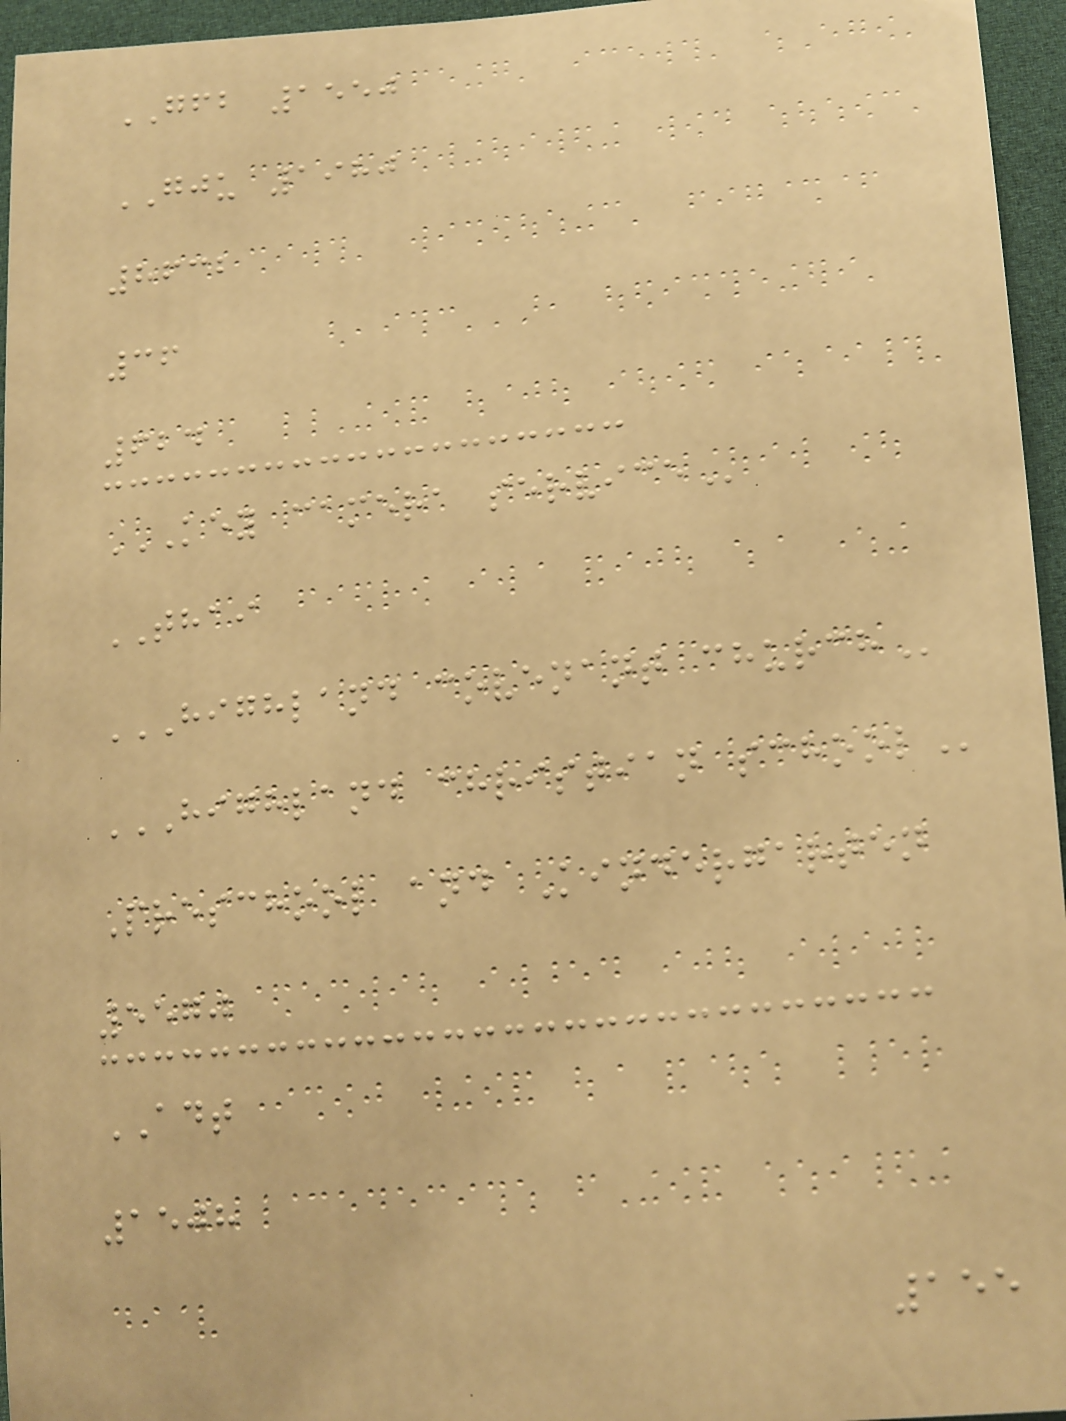GFB 1550
GJU 1980
8632
36
624
KEY CAMERA SERVICE
THAI
HIGHLAND COVENANT CHURCH
HIGHLAND CHRISTIAN SCHOOL
Preschool and Kindergarten
5570
ADT
1508
155
